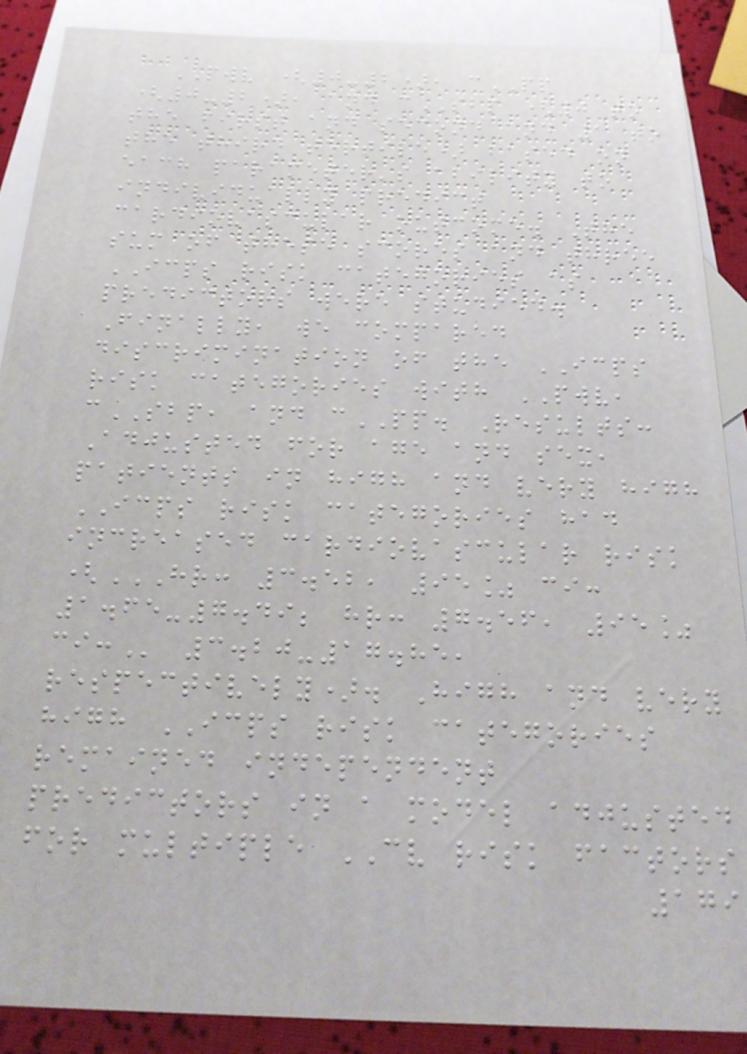PWV (0-2), cPP
(0-2), and cSBP (0 to
the first and second and 1 to
the third tertile) based on
each parameter's ability to
individually predict
cardiovascular outcome. The
sum of these scores and three
ICPS risk categories as
predictors were studied.
Finally, we compared
discrimination of the ICPS
risk categories with PWV,
cSBP, and cPP. Results:
Adjusted for age and sex,
patients in high and very high
ICPS risk categories had
increased cardiovascular risk
(HR: 3.52, 95% CI:
1.65-7.49; HR: 7.56, 95%
CI: 3.20-17.85,
respectively). High and very
high ICPS risk categories
remained independent
predictors in a model adjusted
for multiple CV risk factors
179
